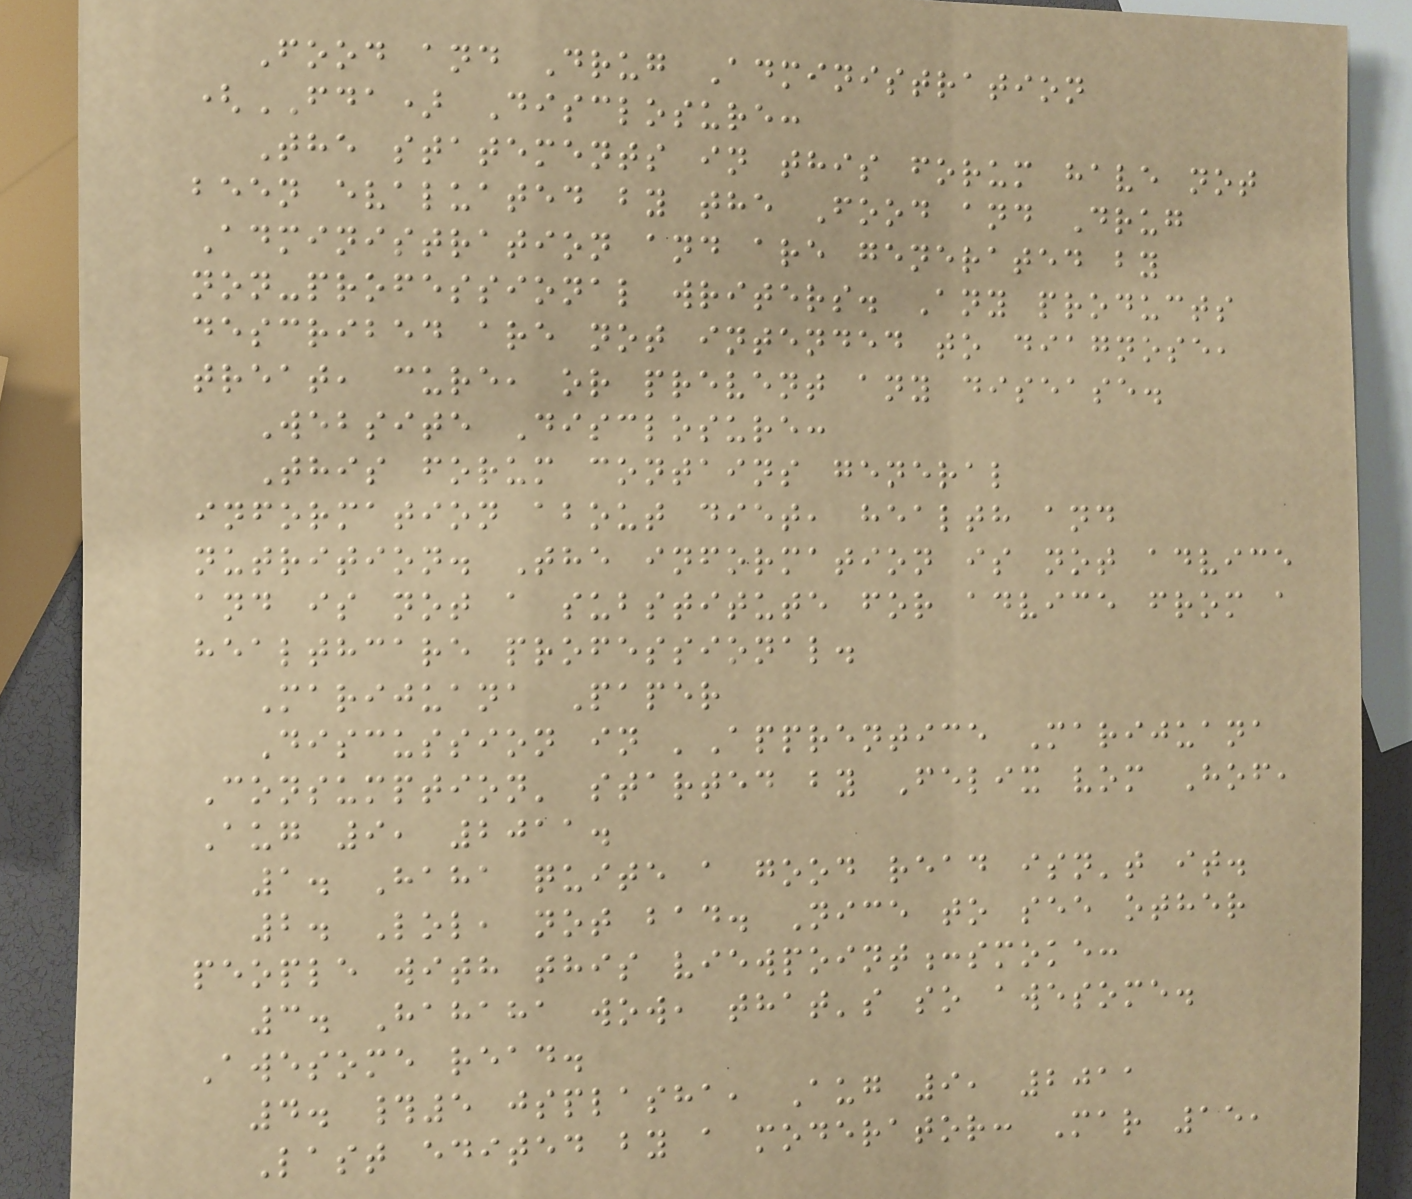Food and Drug Administration
(FDA) Disclosure:
The statements in this forum have not
been evaluated by the Food and Drug
Administration and are generated by
non-professional writers. Any products
described are not intended to diagnose,
treat, cure, or prevent any disease.
Website Disclosure:
This forum contains general
information about diet, health and
nutrition. The information is not advice
and is not a substitute for advice from a
healthcare professional.
Marijuana Paper
Discussion in 'Apprentice Marijuana
Consumption' started by Felix vom Hof,
Aug 9, 2011.
1. Haha quite a good read isn't it.
2. Lol, not bad. Nice to see other
people with this viewpoint:smoke:
3. Hahaha wow, that's so awesome.
Awesome read.
4. #5 jsplasha, Aug 9, 2011
Last edited by a moderator: Mar 15,
